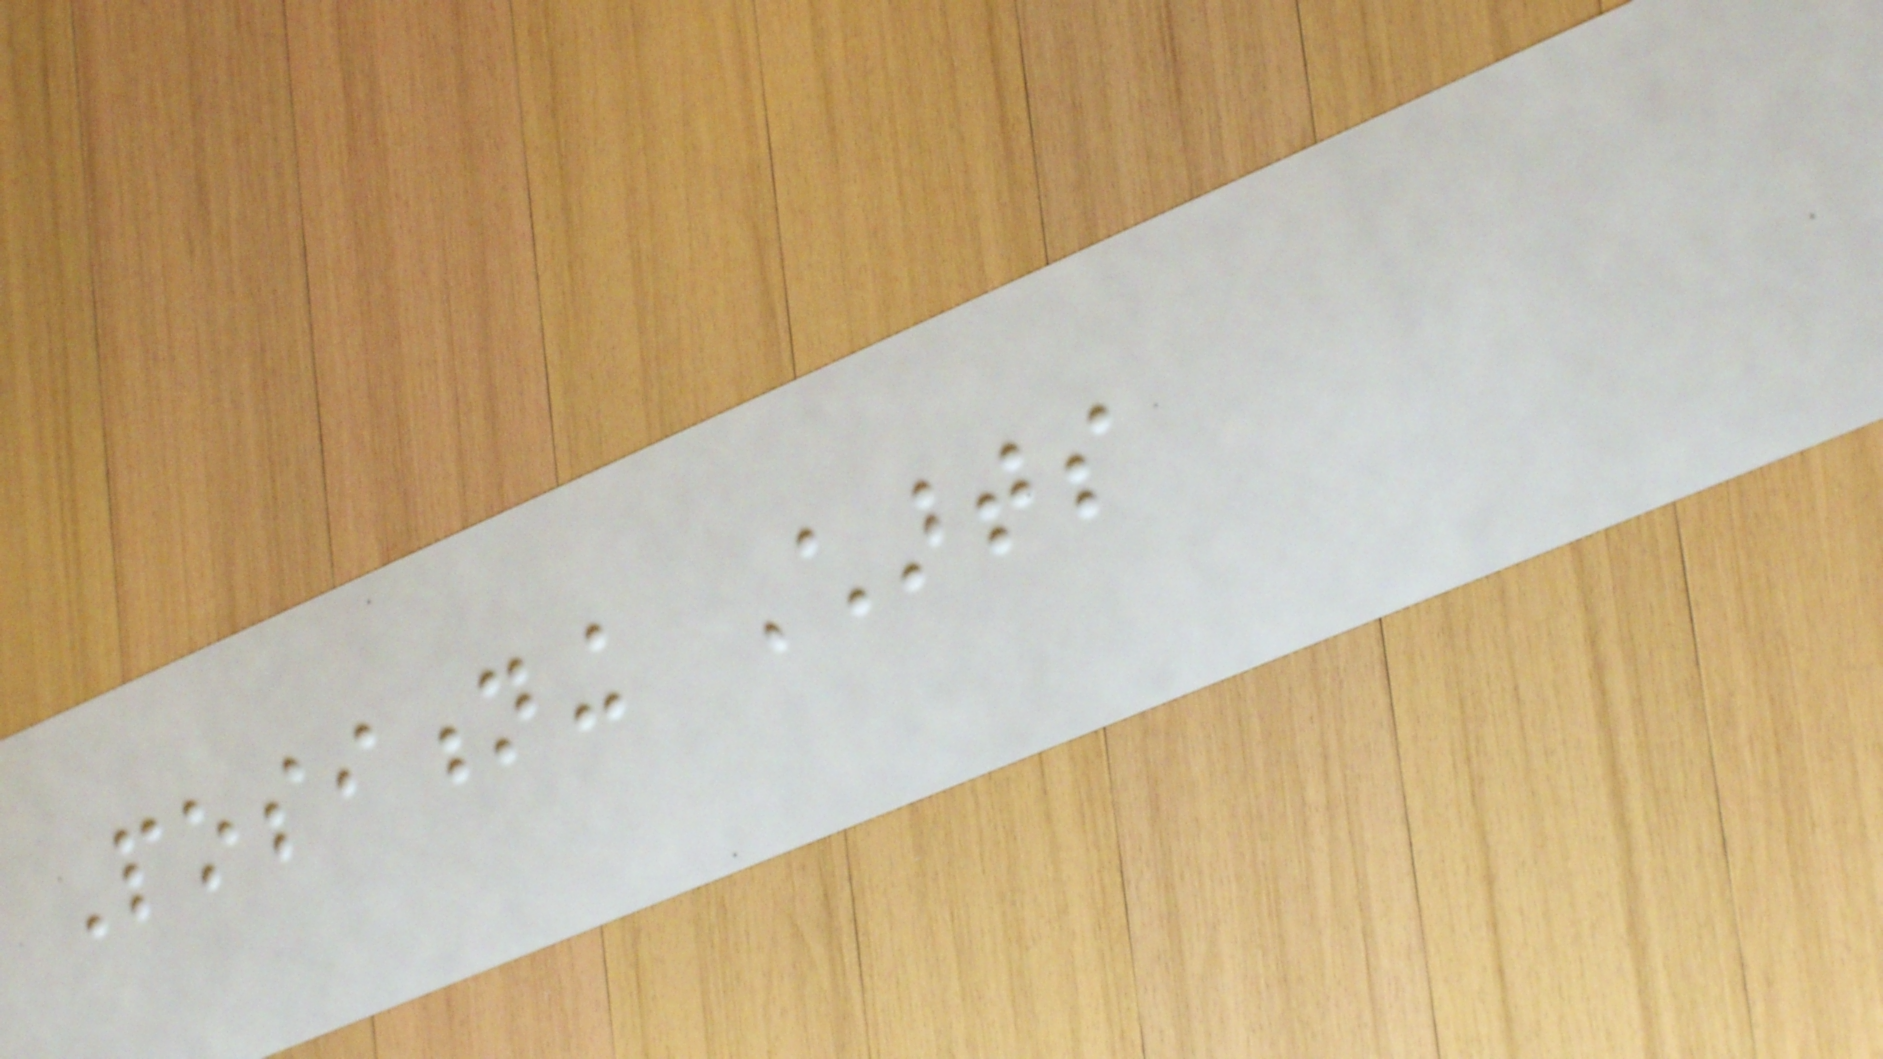Positioning Charts
